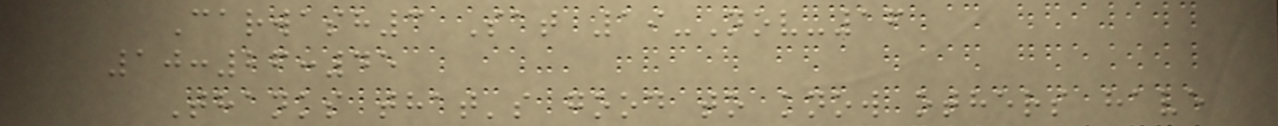Carwash3 Sat 19-Nov-16
10:26:45
Thanks that's good to know others have
